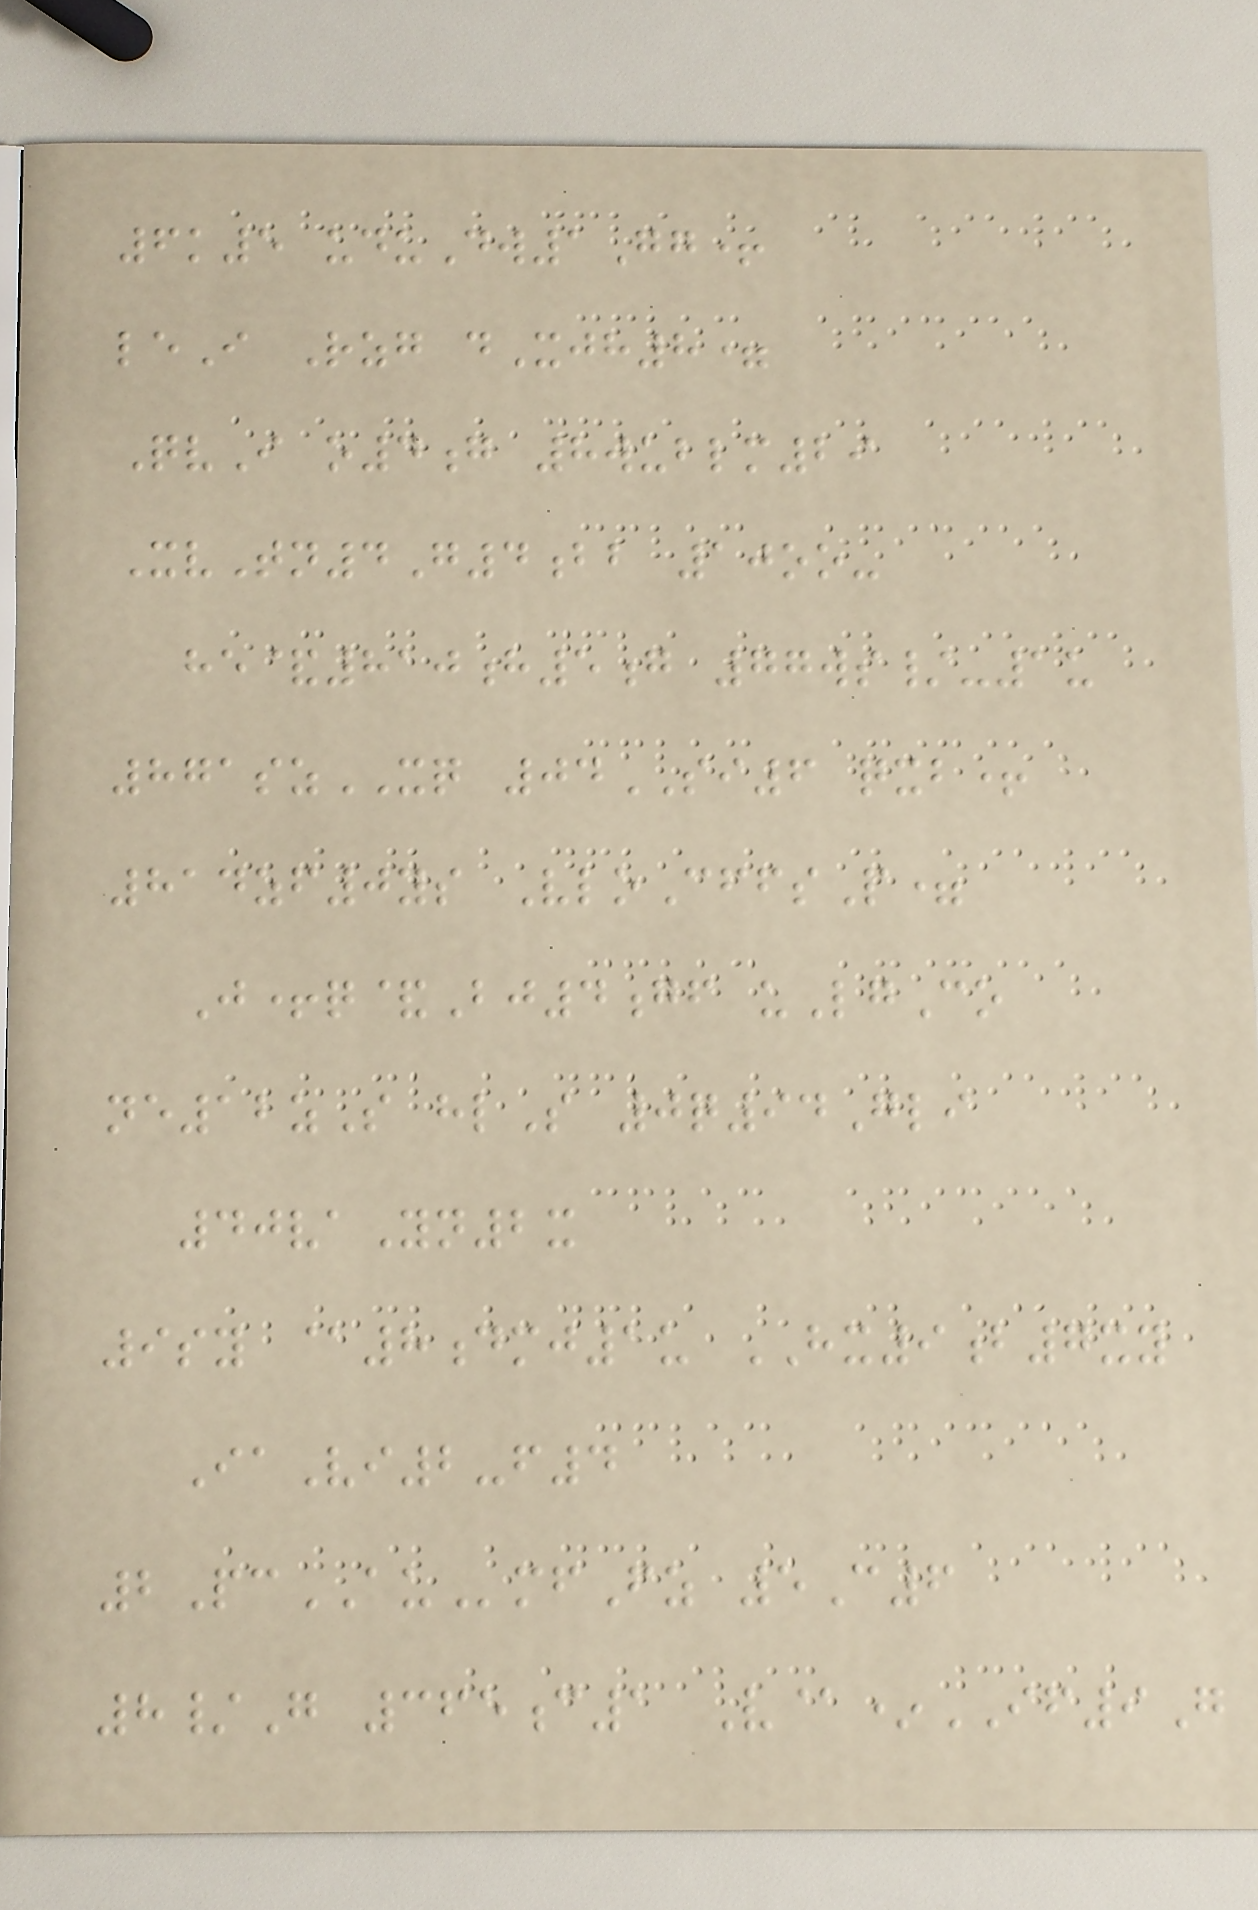6k5 uduDw1Gg+
leI Rzg dXjh8=
QvI o4g 8wublm29
XvTn4G4bb 10oo-
he&810h5g 77ws/-1u
871szXQ 04SI6 qxb+
814zf0ys VloCffsP=
J+q&Bj4gf uLgCo
ne12zS hlS 0q94Gli
40vaYn2x
9sy @8dmj1u HX9b7xy
IaVi2-f4
2PcAUmfFz 5C6
8/G 365c1 V@*IF9G
